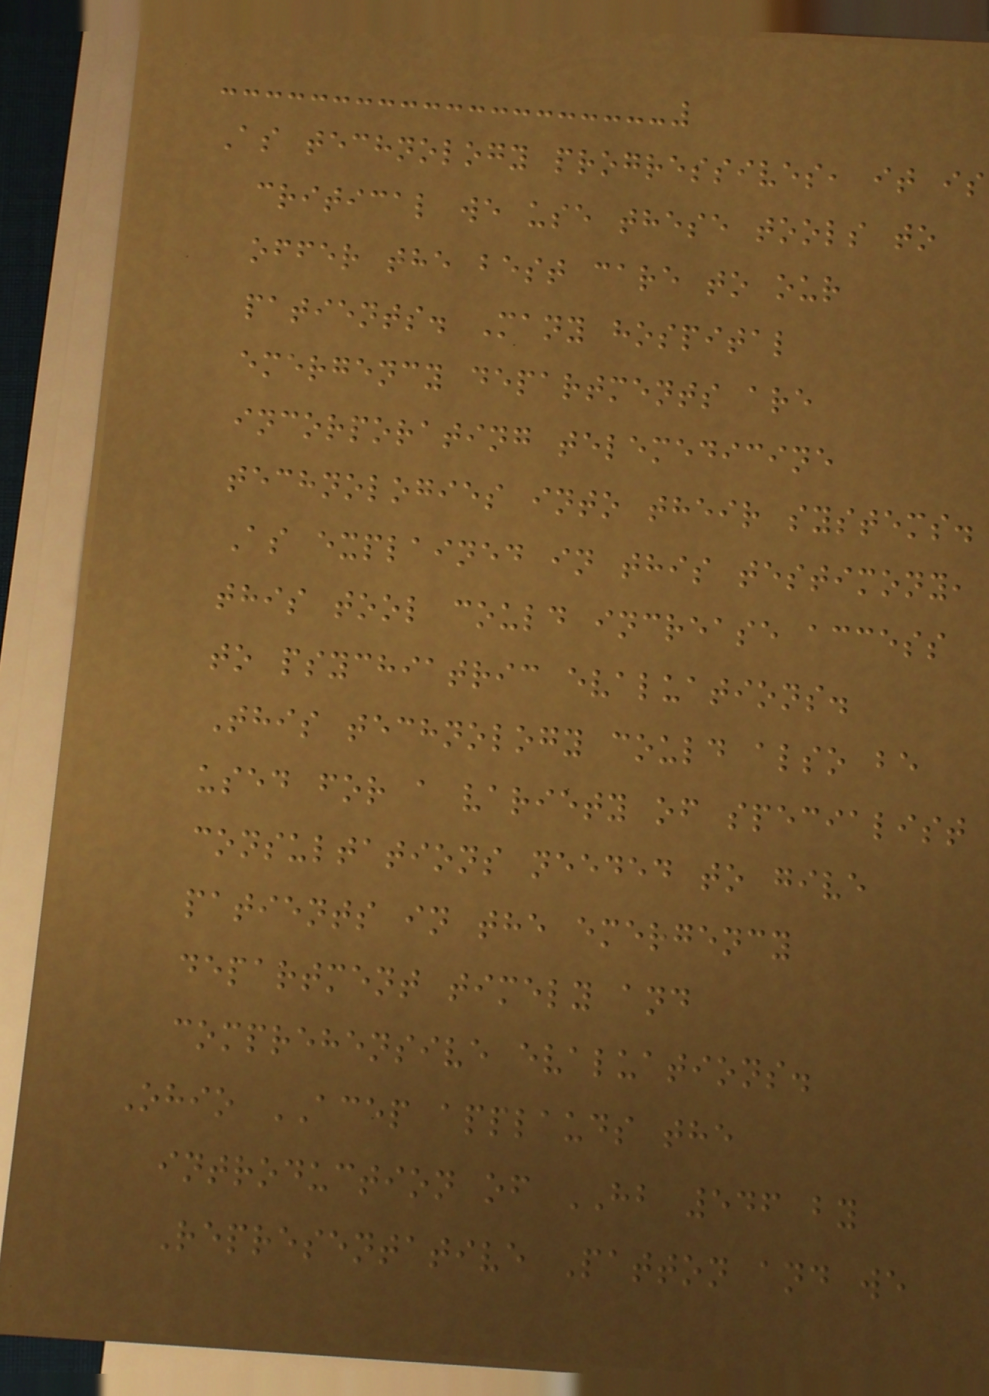As technology progressives, it is
critical we use these tools to
offer the best care to our
patients. Many hospital
emergency departments are
incorporating telemedicine
technologies into their systems.
As explained in this testimony,
this tool could increase access
to psychiatric evaluations.
This technology could also be
used for a variety of specialist
consultations needed to give
patients in the emergency
department timely and
comprehensive evaluations.
Ohio ACEP applauds the
introduction of HB 546 by
Representative Patton and we
